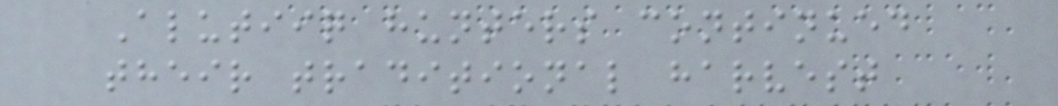Alutiiq hunters continued
their traditional harvest
